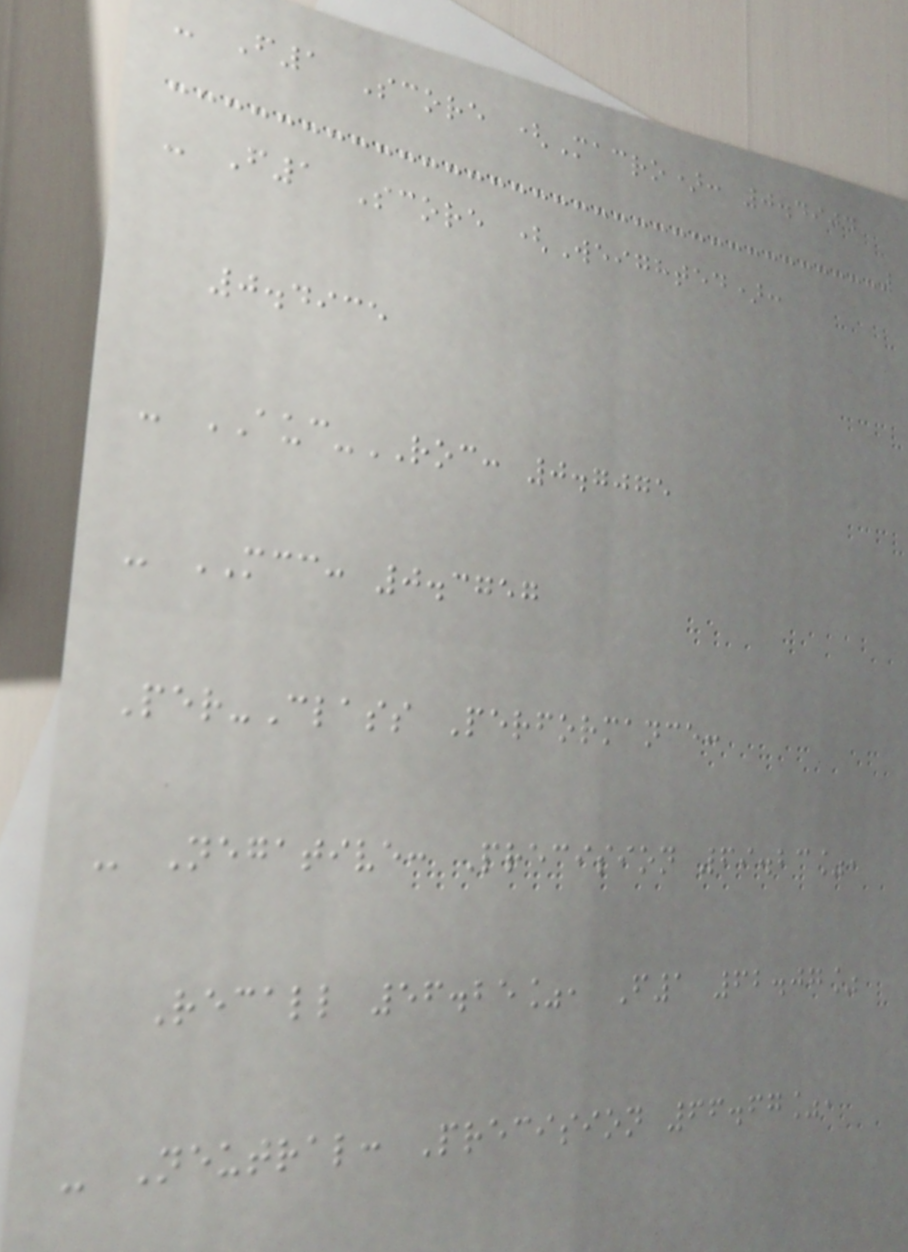- F1 Score (Macro): 0.4904
- F1 Score (Weighted):
0.4935
- AUC-ROC: 0.7075
- MCC: 0.3757
Per-Class Performance:
- Negative: Precision 69.23%,
Recall 56.25%, F1 62.07%
- Neutral: Precision 66.67%,
